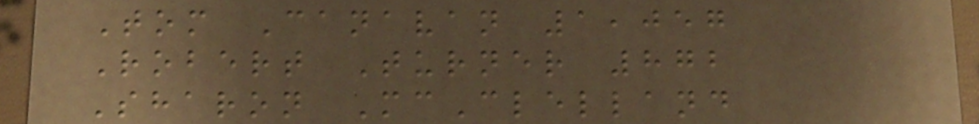Tom Canavan 1,057
Robert Turner 872
Sharon McClelland
